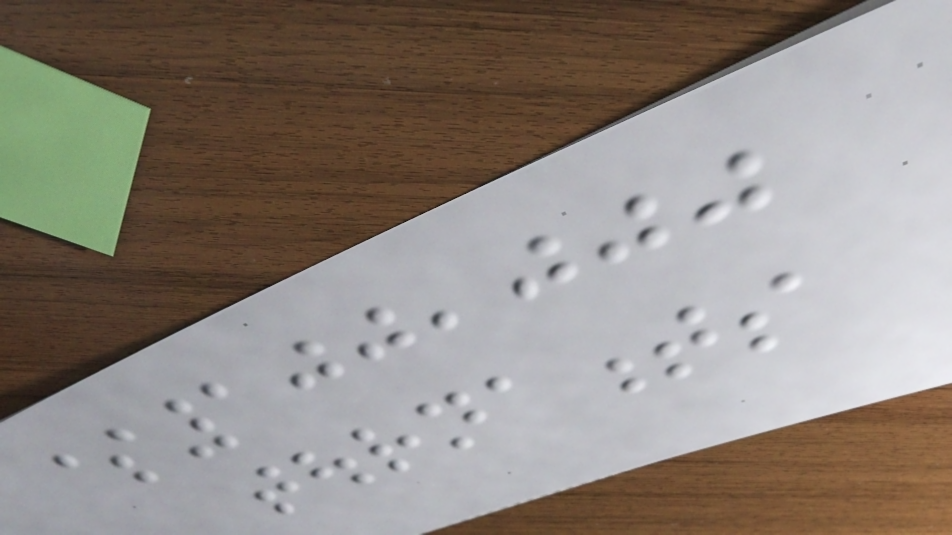$100,000
tournaments
